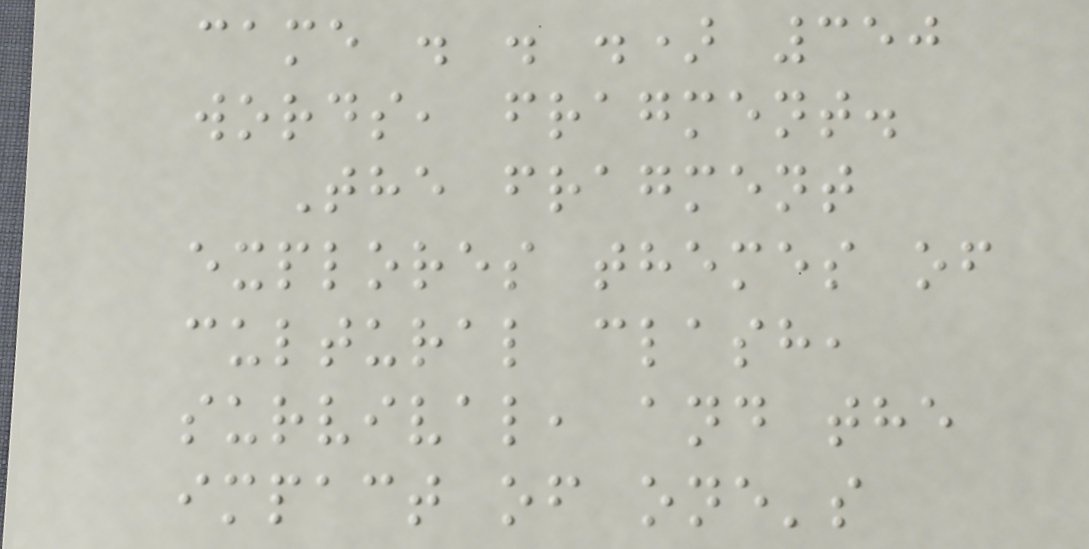came . . .) 350
words, fragment.
The fragment
explores themes of
cultural clash,
survival, and the
impact of one's
